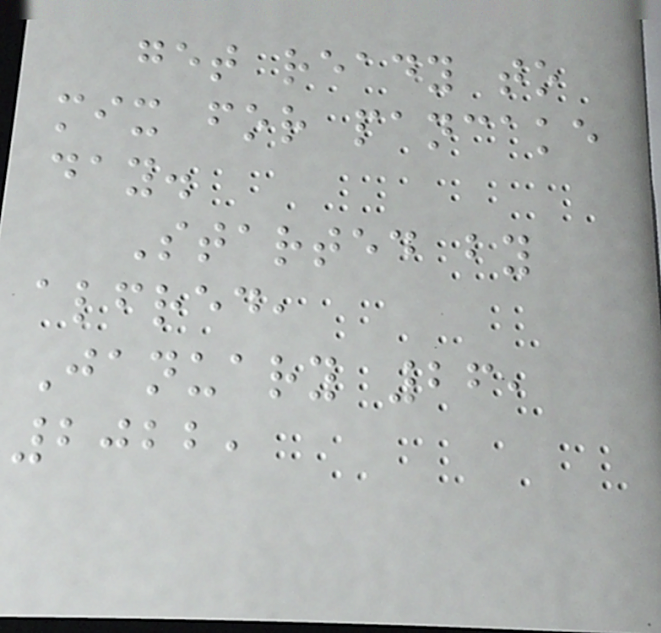get ready to
mix for pancake
day.
Started by
alfred,
January 26,
2022,
